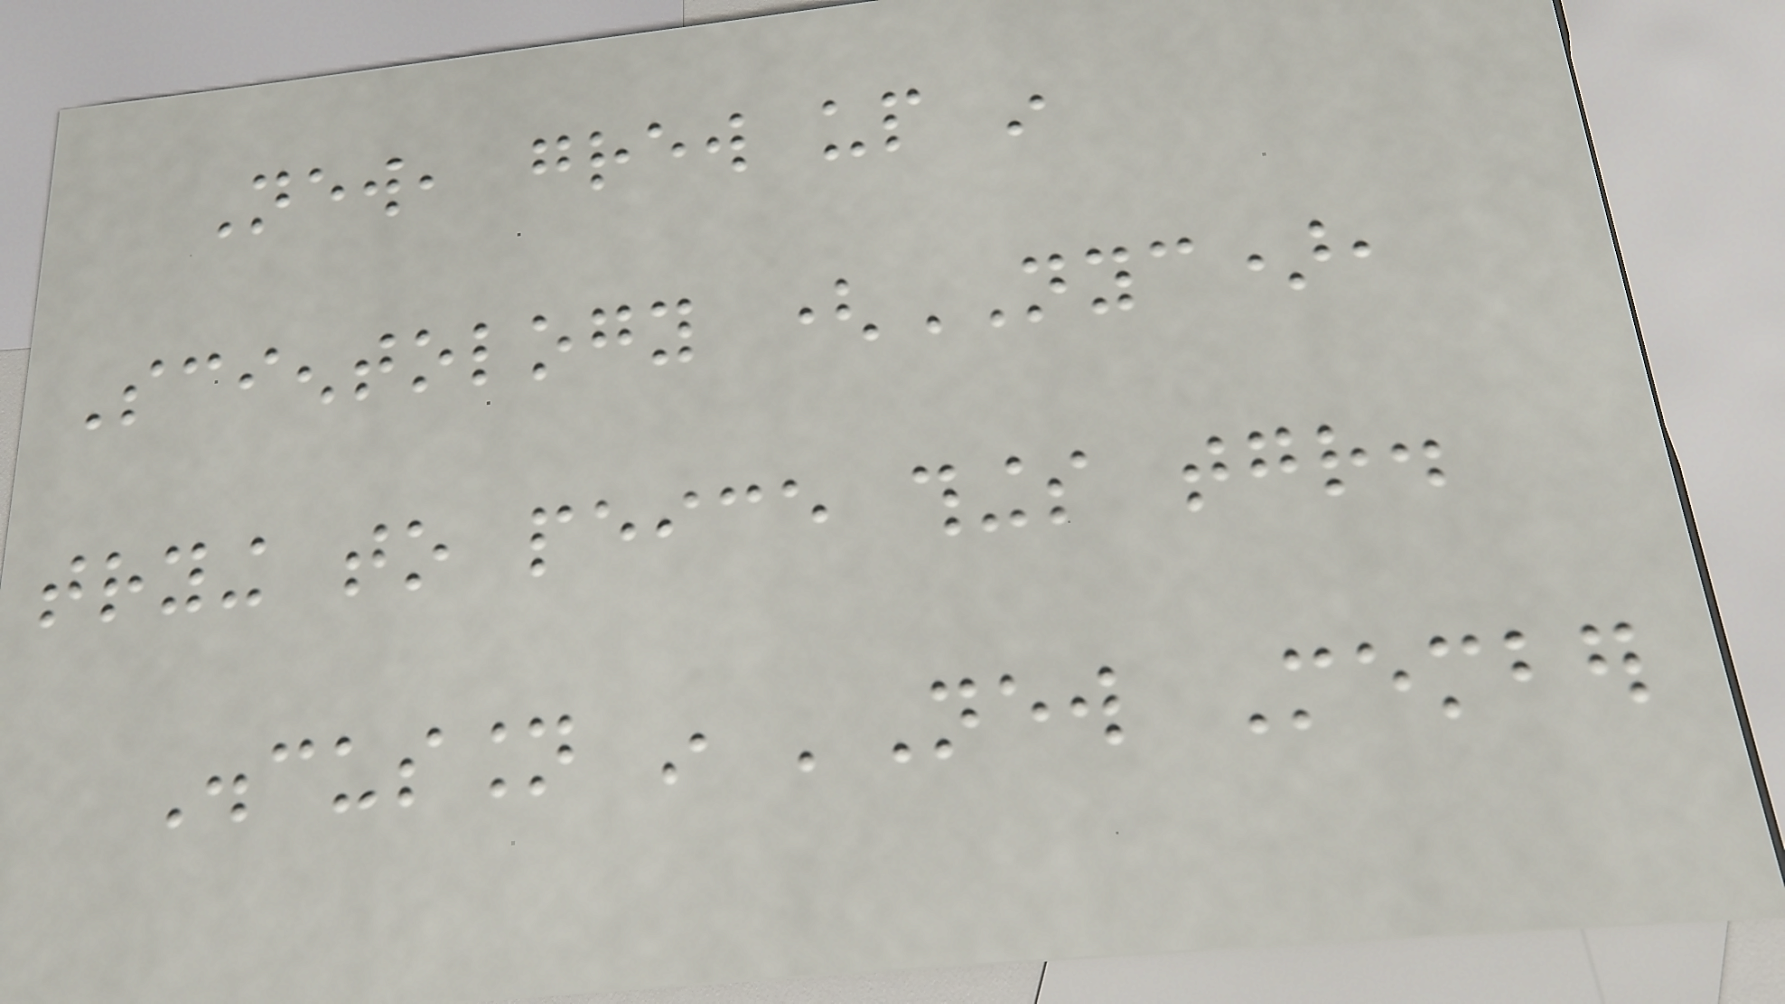New, grew up in
Scientology (NYC),
trying to peice things together.
Discussion in 'New Member
